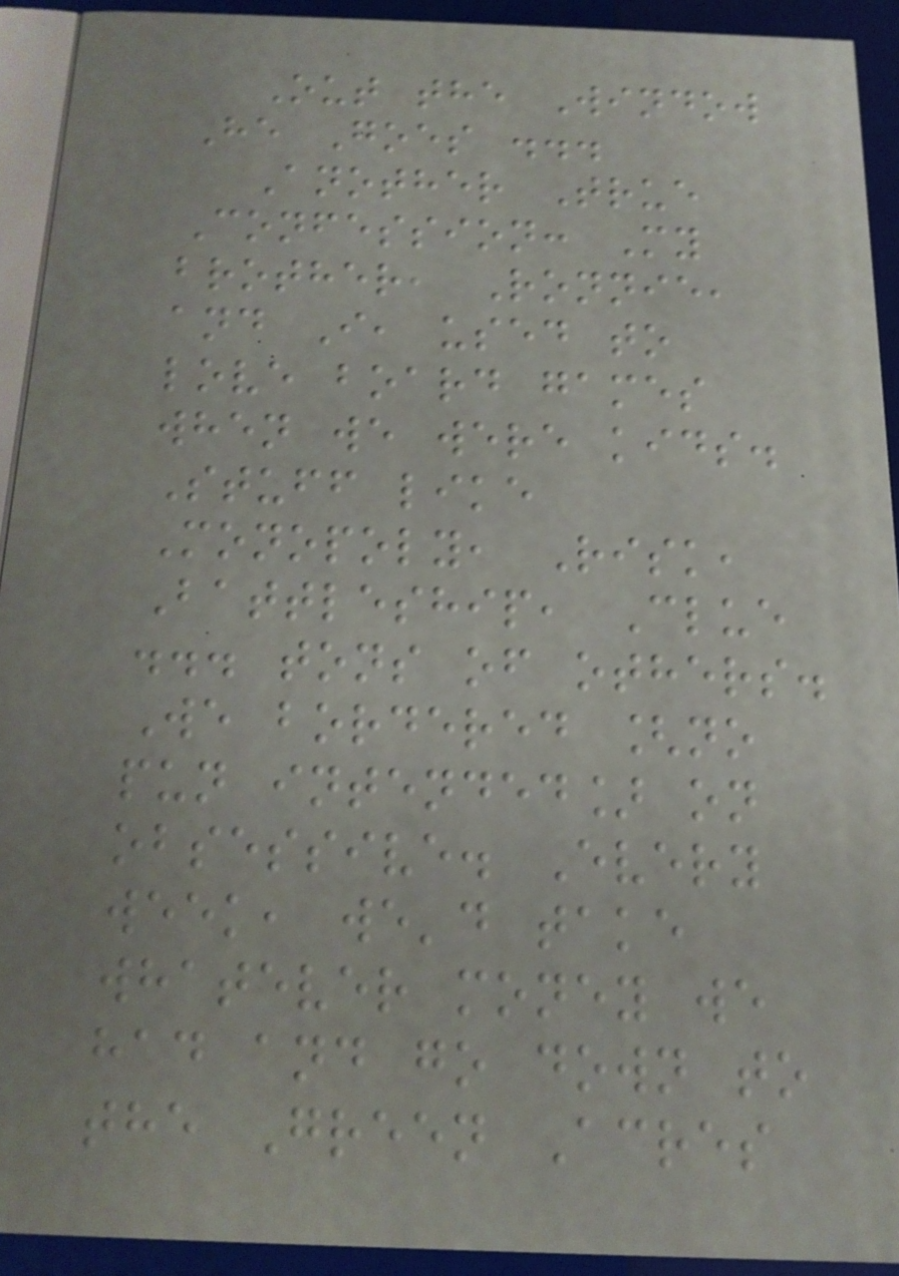Out the Window
He Goes ...
Another True
Confession: My
brother, Ronnie,
and I, used to
love board games
when we were kids.
Stuff like
Monopoly, Risk,
Battleship, Clue
... tons of others.
We bordered [no
pun intended] on
obsessive. Every
week, we'd take
whatever money we
had and go down to
the Green Acres
